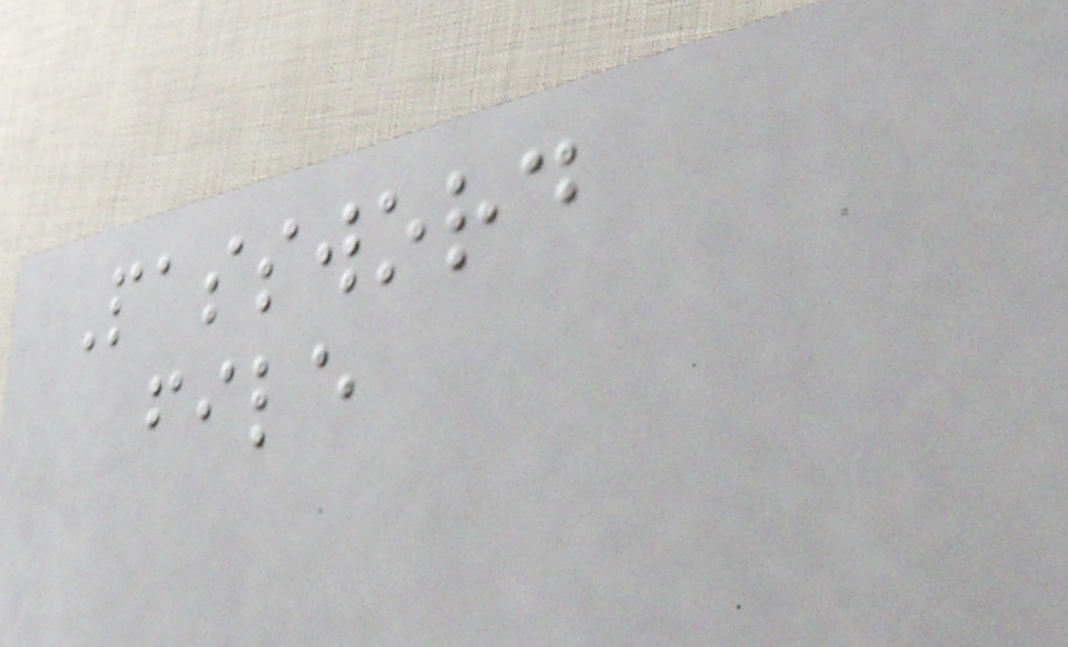Password
file
